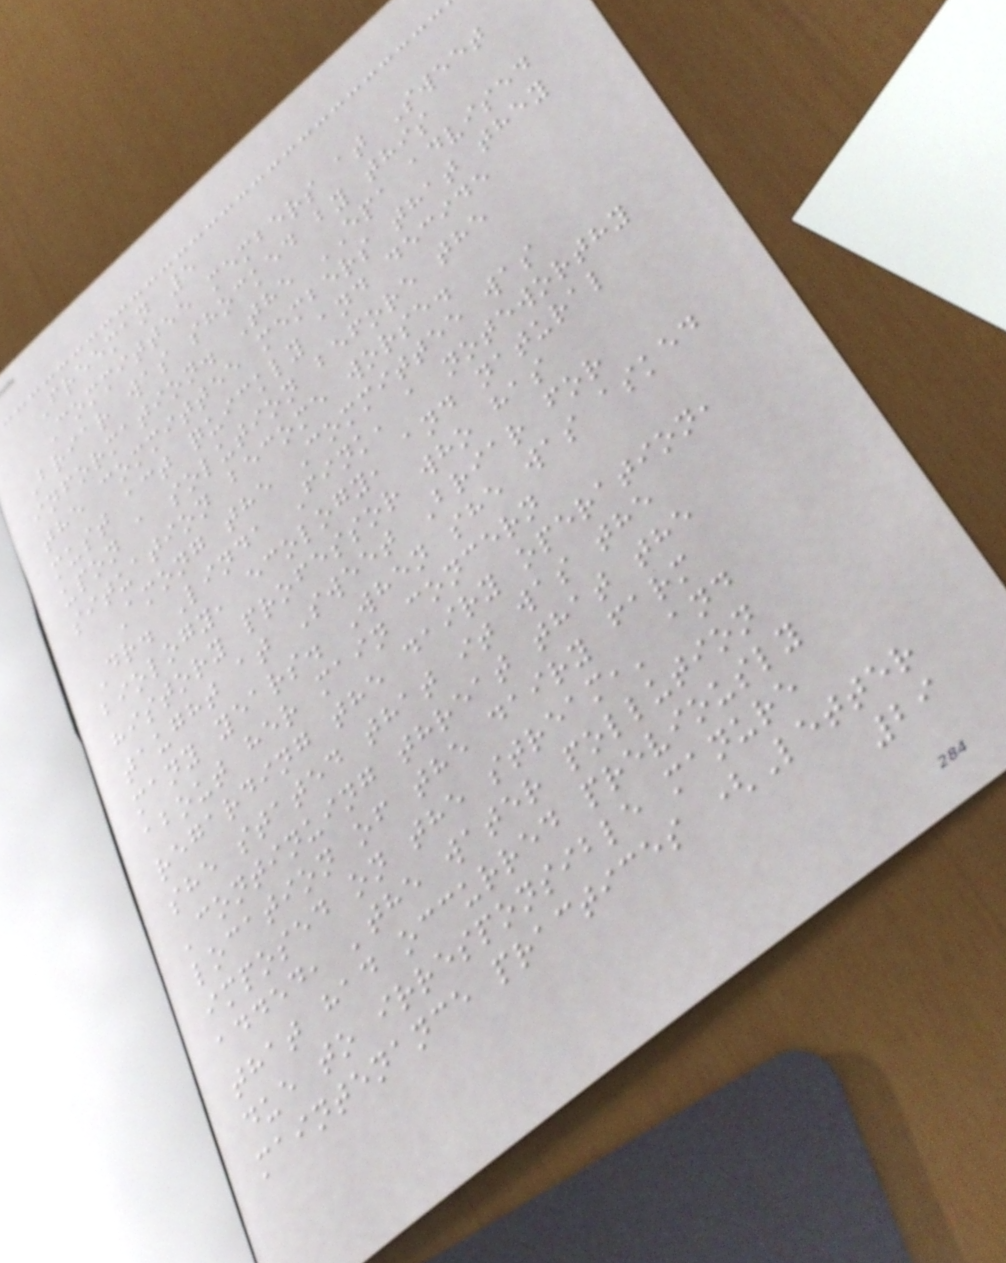Freeman 5
Committee members at Sweet
Briar was shocked by this
information. The EPA advised
the committee members that they
must act quickly and decide
upon a solution before the
situation become worse.
Among the Committee was
Dr. Linda Fink, a noteworthy
biology, ecology, and natural
history professor who has
taught at Sweet Briar for
many years. When she was asked
about her main concern
regarding the dairy operation,
she stated that it was the
'continuing threat that the
location of the dairy farm
imposed on the stream,' and
added, 'the water pollution
that had occurred previously
due to irresponsible manure
maintenance practices (Letter
29
